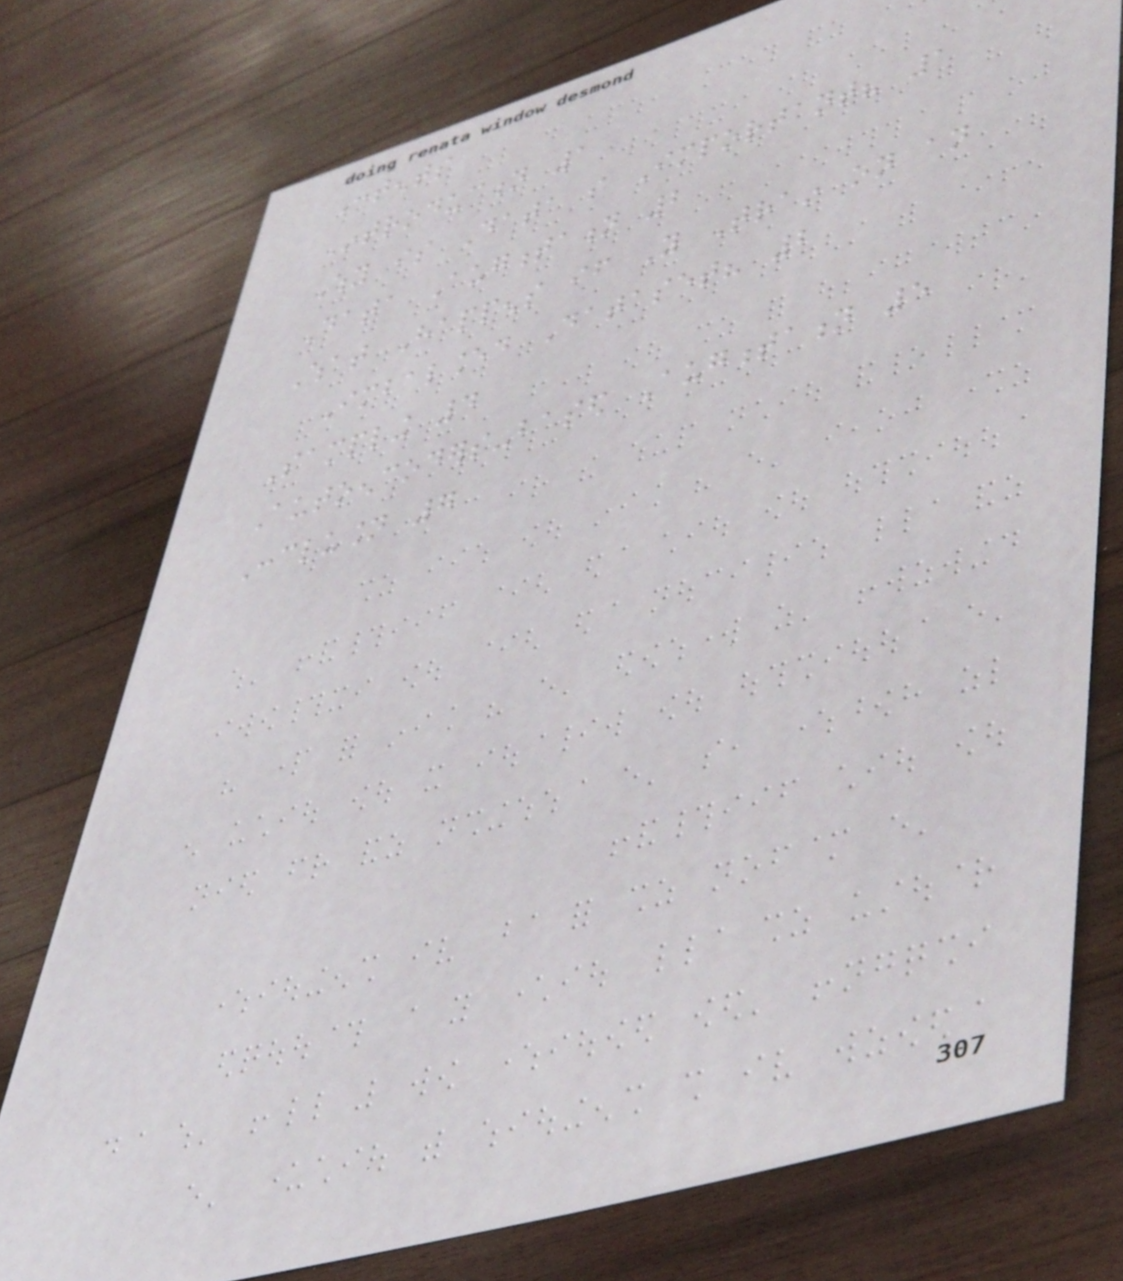Contents
Introduction 1
Why is Data so Important? 1
Data Augmentation 2
What Happens if You Train on an
Imbalanced Dataset? 2
Sampling 4
Autoencoders-based Augmentation 5
Conclusion 7
